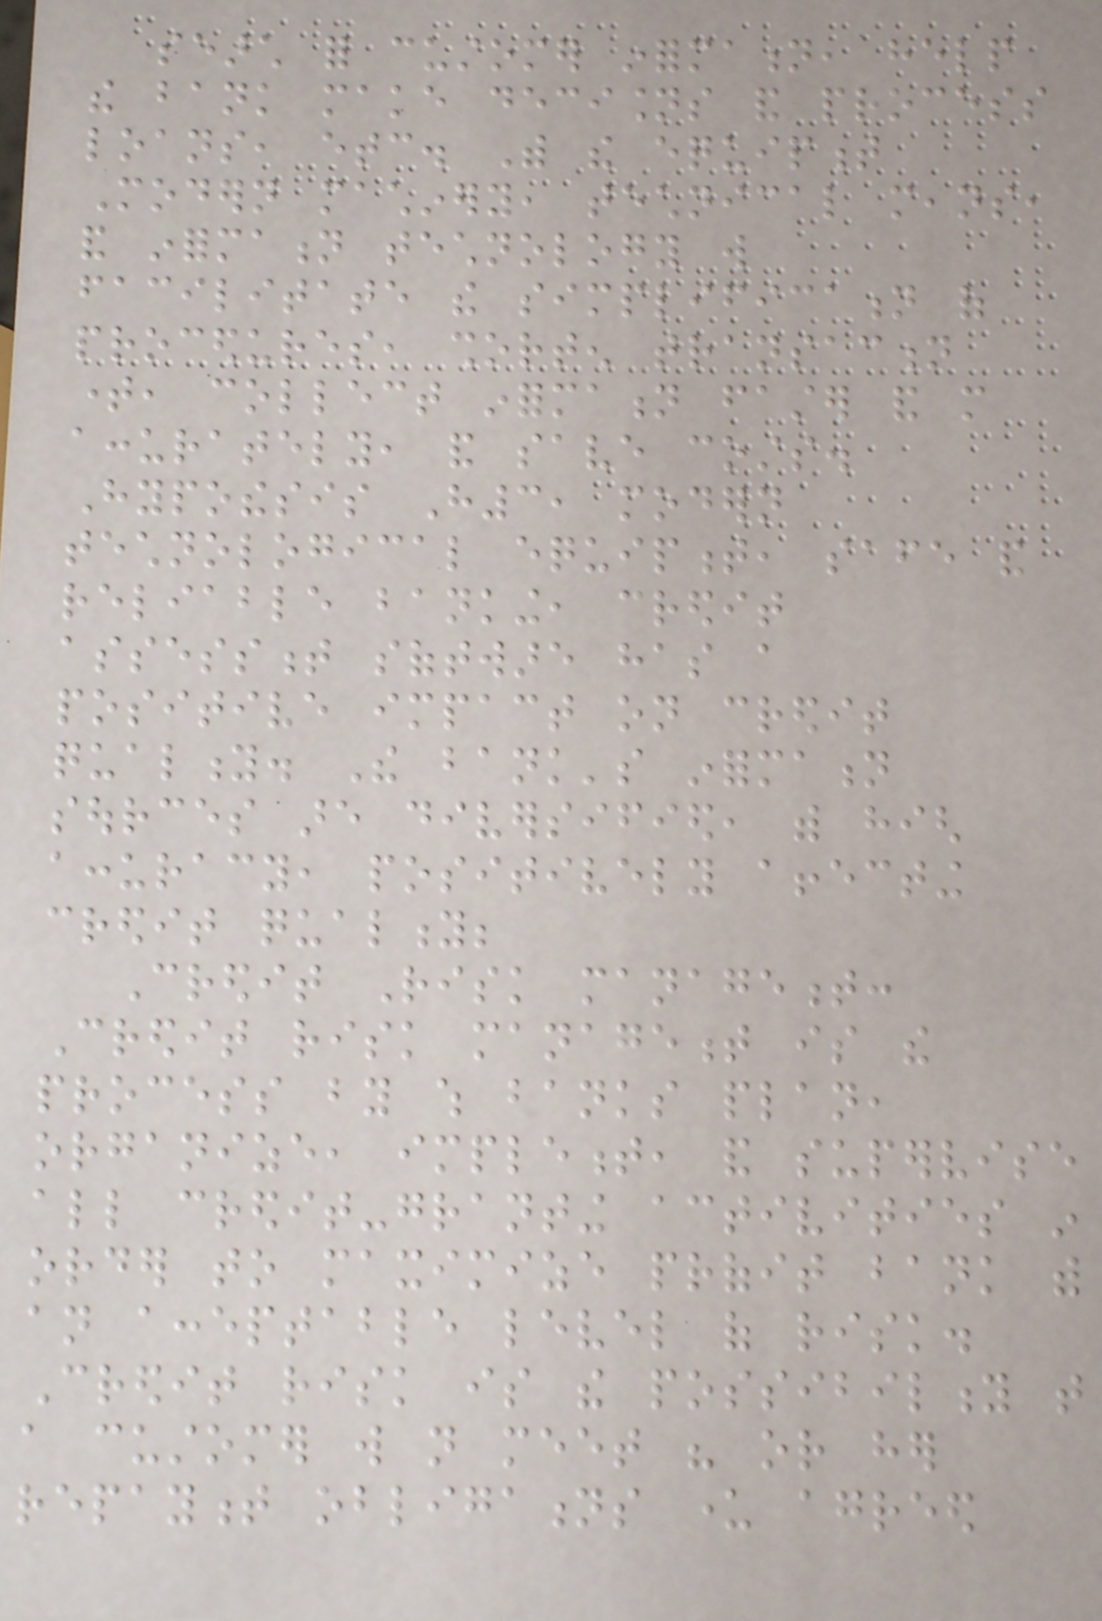search for customer information, help
the bank make decisions and process
loans, etc. With the equipment
Modern machinery, technical means,
and information technology will
facilitate the simplification of
procedures, shorten transaction
time, collect information faster and more
accurately, and save costs.
Hypothesis H3, modern
technological equipment, safe and
reliable banking, credit
assessment software has a
positive impact on credit
quality. The bank's information
sources are diversified, with high
accuracy, positively affecting
credit quality;
Credit Risk management:
Credit risk management is the
process by which banks plan,
organize, implement, and supervise
all credit-granting activities in
order to maximize profit bank with
an acceptable level of risk.
Credit risk is the possibility that
a customer will not meet his or her
repayment obligations under agreed
